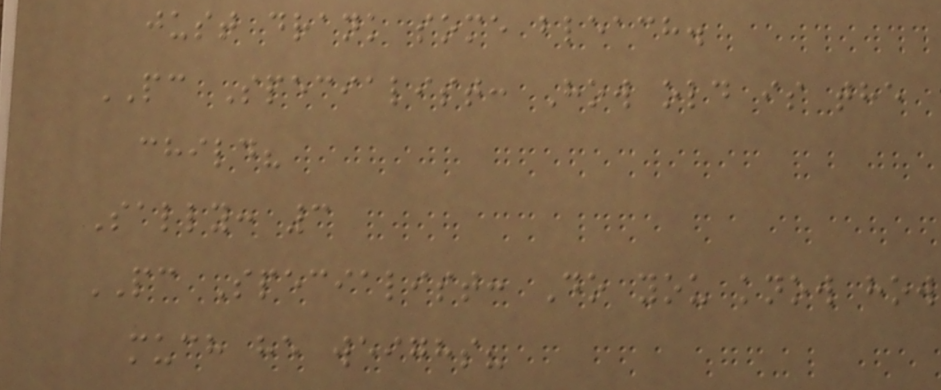just drank some bleach.
PC Specialist: How old is the
child?
Sally: 3
PC Specialist: Do you know how
much he weighs?
